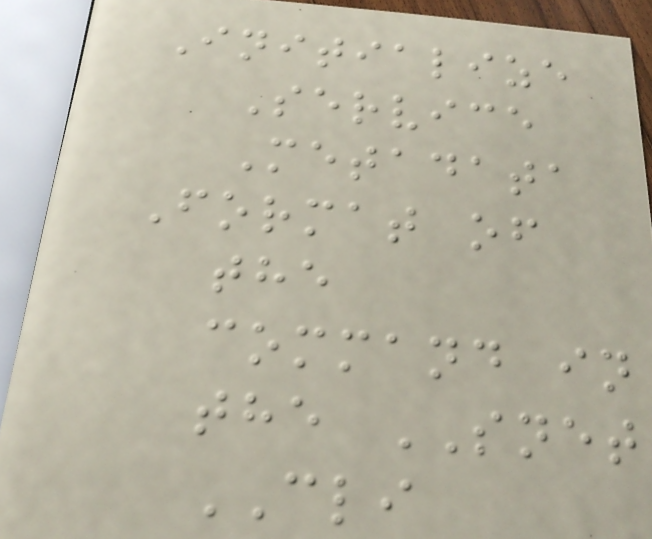Initialize
Service
Metadata
Format of
the
command in
the SNET
CLI
